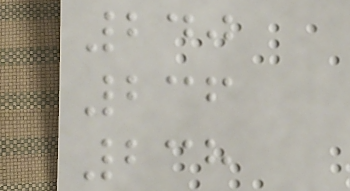240
236
238
